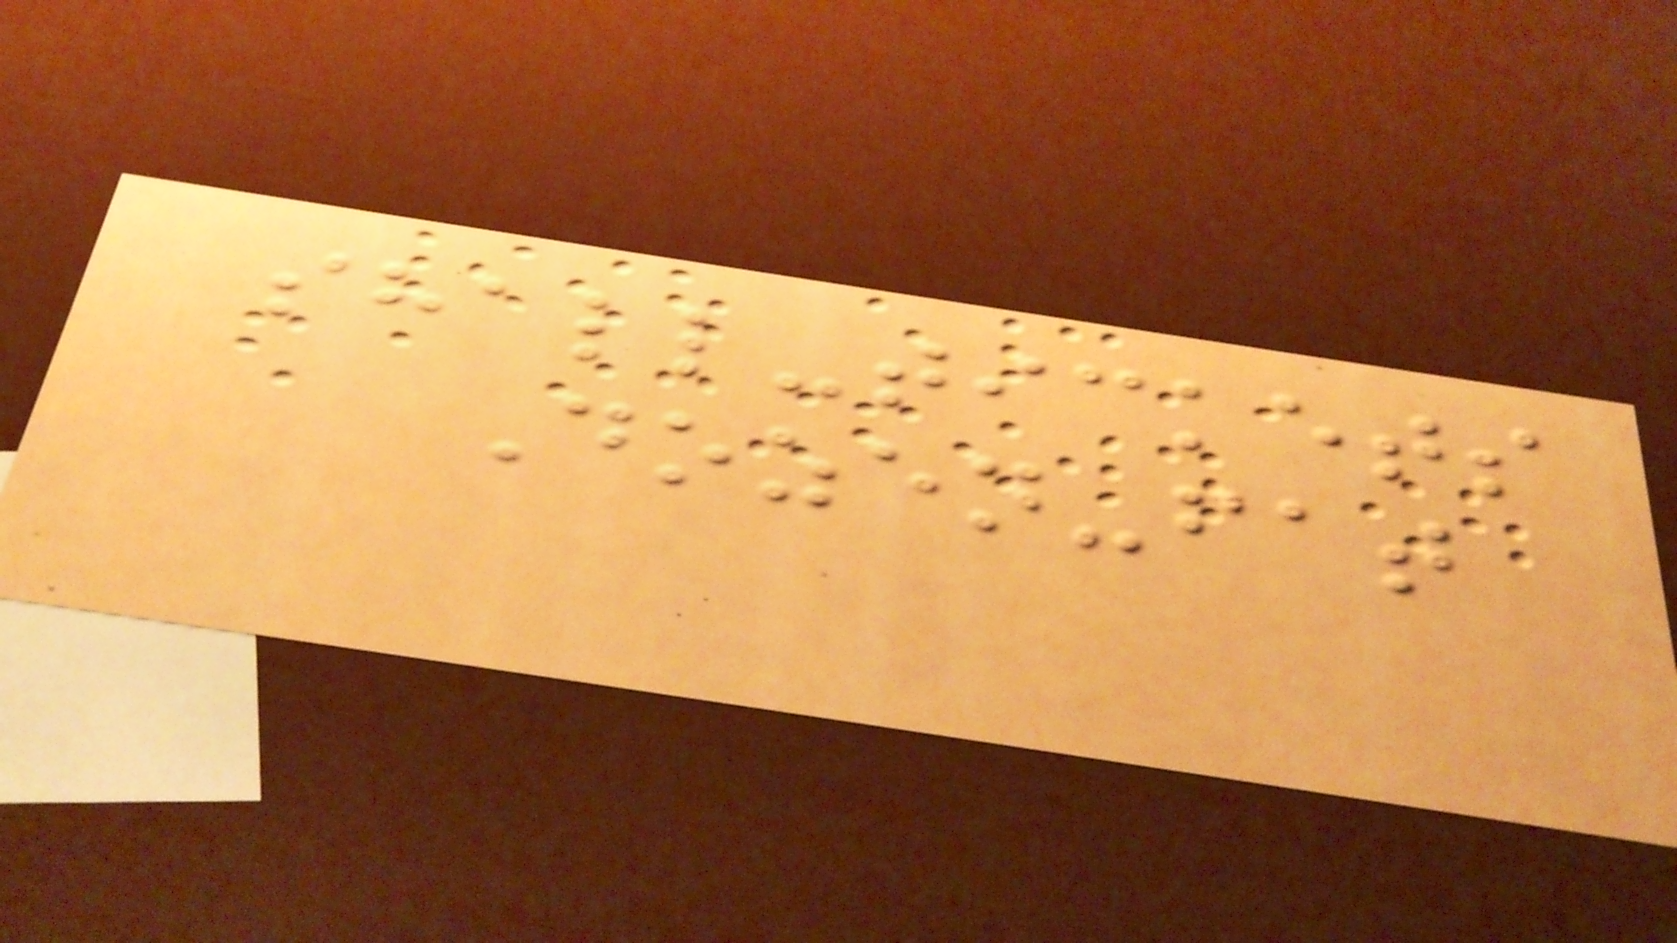shall-tickets
Dozen-fat
